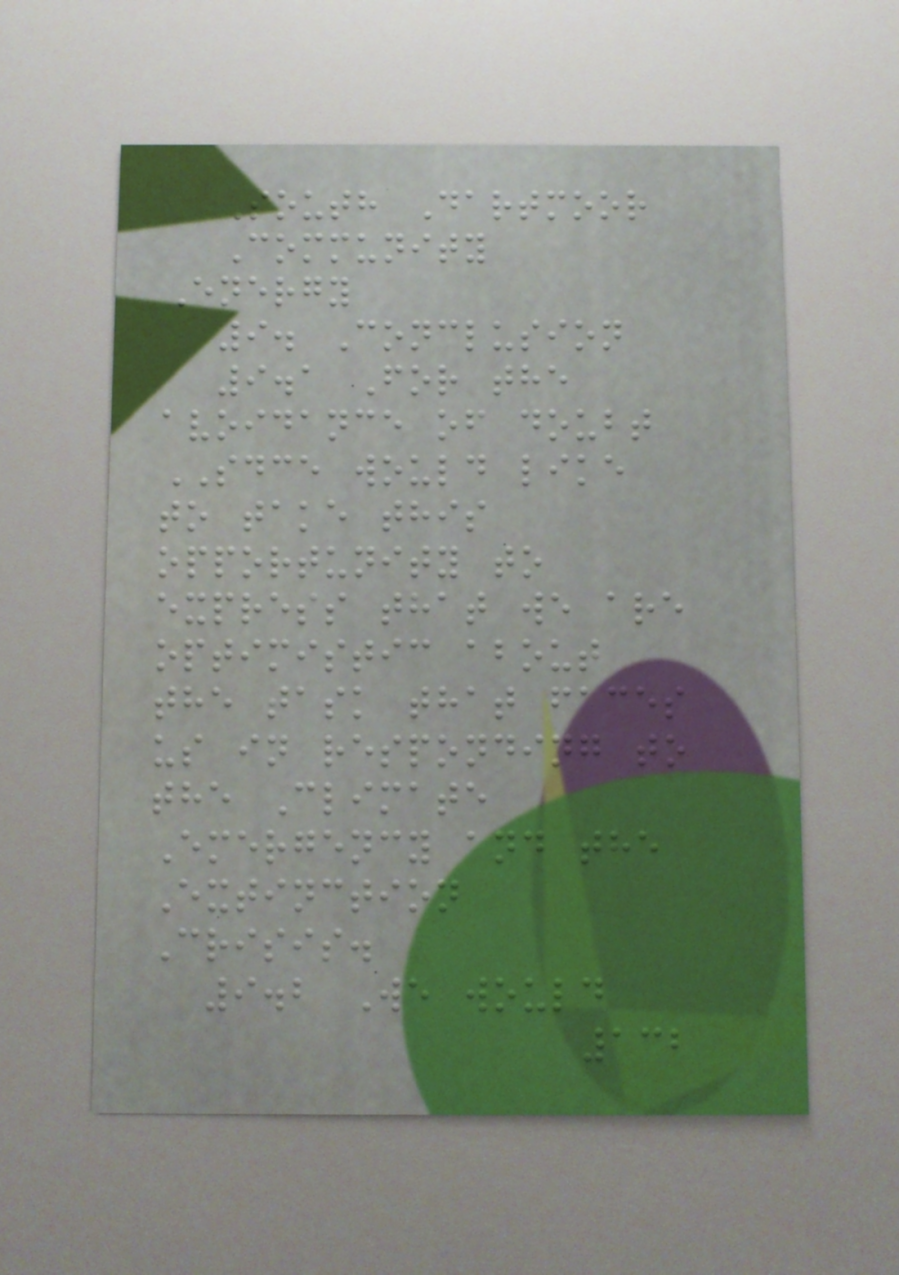South Dartmoor
Community
Energy
9. Conclusion
9.1 For the
avoidance of doubt
SDCE would like
to take this
opportunity to
express that we are
optimistic about
the task that faces
us in responding to
the Climate
Emergency and the
Extinction
Crisis.
9.2 We would
132
